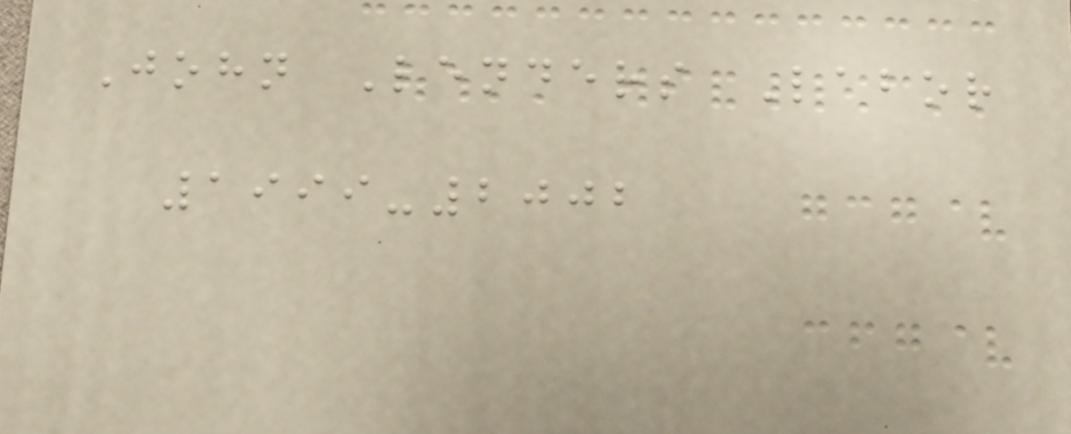John Lenders Labor
1999-2002
